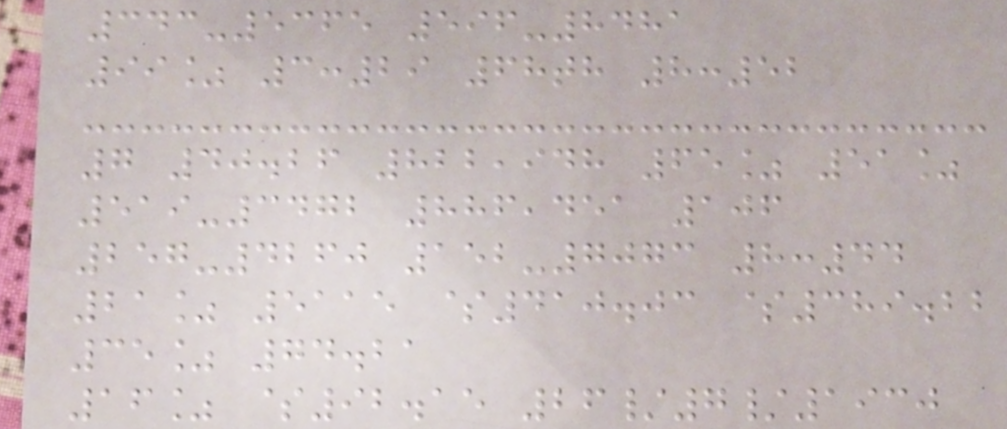343-5365 596-8481
99% 3:29 68th 8:52
7 40.26 822,948 65% 51%
519-3472 886,451 106
257-4260 152-7073 8:44
21% 5115 $410.03 $389.22
35% 74.21
16% $92.15 26/7/1930
